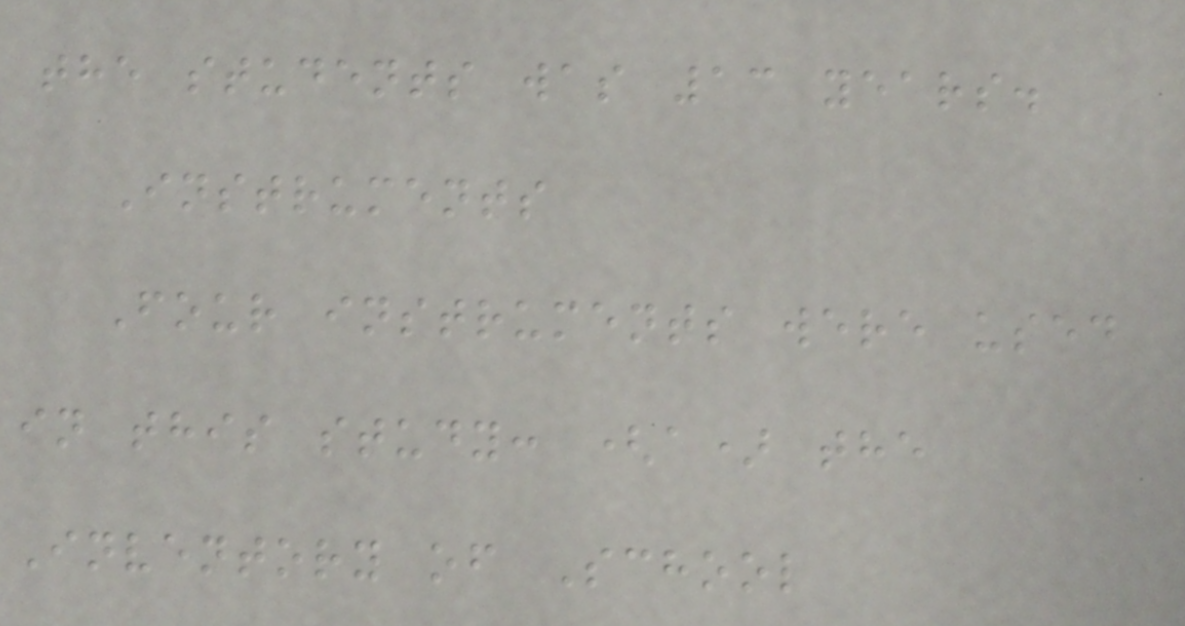the students was 13 years.
Instruments
Four instruments were used
in this study: (a) the
Inventory of School
